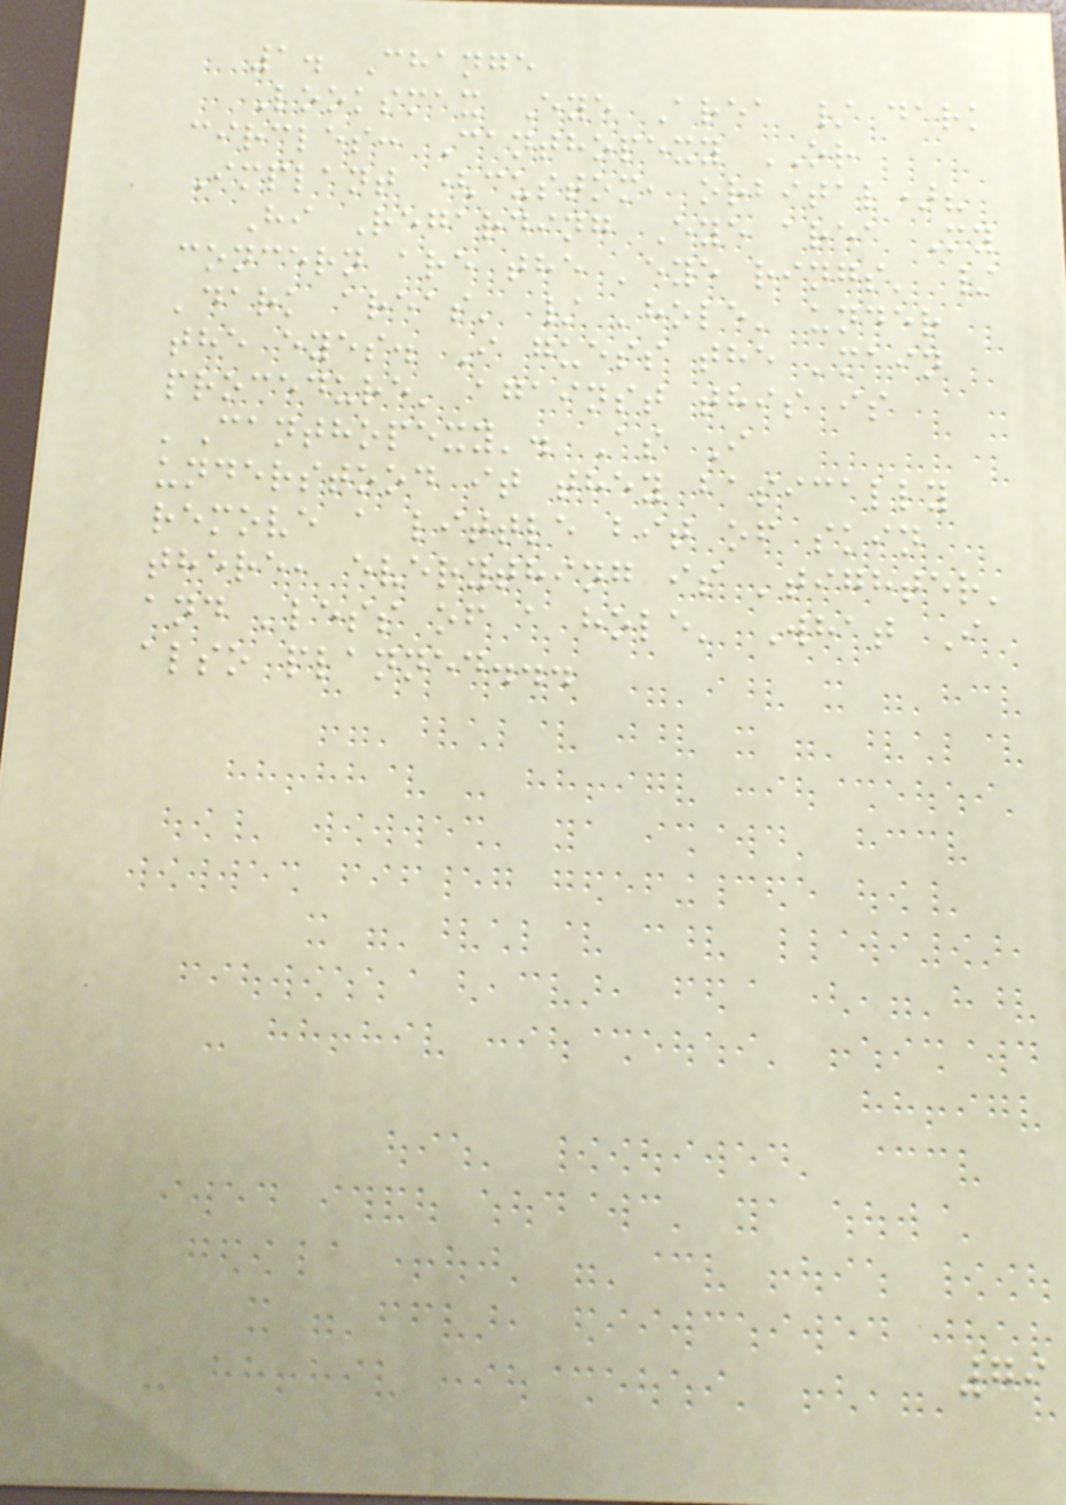1. Change
Looksmax Eye Area / dark
circles: Canthopexy OR
Implant (custom, orbital)?
Hi Regarding Eye area My
concern are the 'eye rings' /
'dark areas' / 'hole' under
the eyes. I guess the 'main
procedure' against this is
'Canthopexy'. As I
understood it they basically
remove a little bit of skin
there, everything is 'tighter'
and 'less of a hole' What I
also planned...
79
